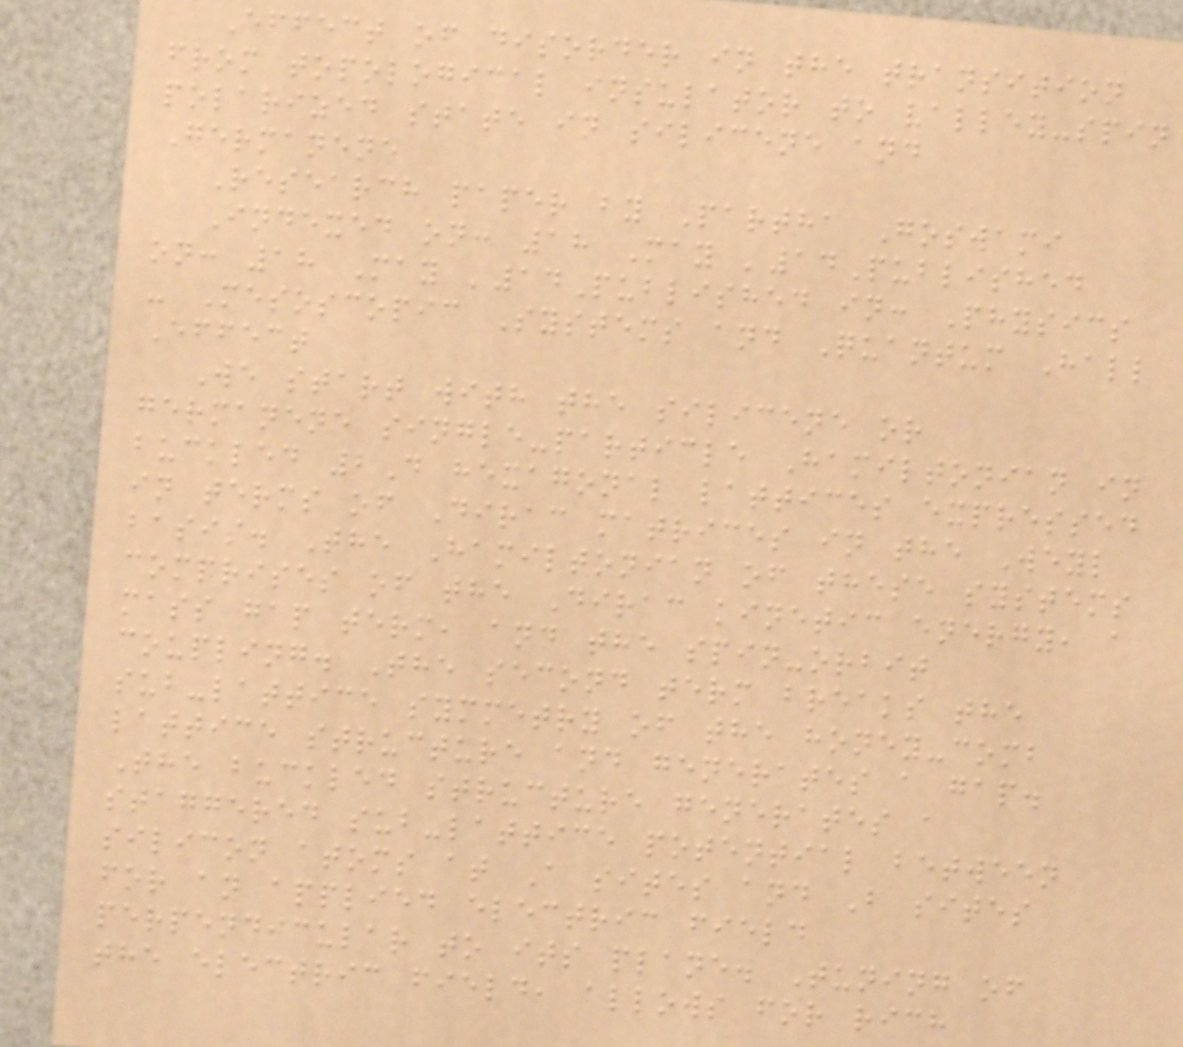Effect of disorder in the transition
from topological insulator to valley-spin
polarized state in silicene and
Germanene
Research paper by Partha Goswami
Indexed on: 18 May '14Published
on: 18 May '14Published in: Physics
- Mesoscopic Systems and Quantum Hall
Effect
We start with the silicene or
germanene single-particle Hamiltonian in
buckled 2D hexagonal lattices expressed
in terms of Dirac matrices in the Weyl
basis. The Hamiltonian of these systems
comprises of the Dirac kinetic energy, a
mass gap term, and the spin-orbit
coupling. The second term breaks the
sub-lattice symmetry of the honey-comb
lattice structure and generates a gap.
The buckled structure generates a
staggered sub-lattice potential between
silicon atoms at A sites and B sites
for an applied electric field
perpendicular to its plane. Tuning of
the electric field, allows for rich
